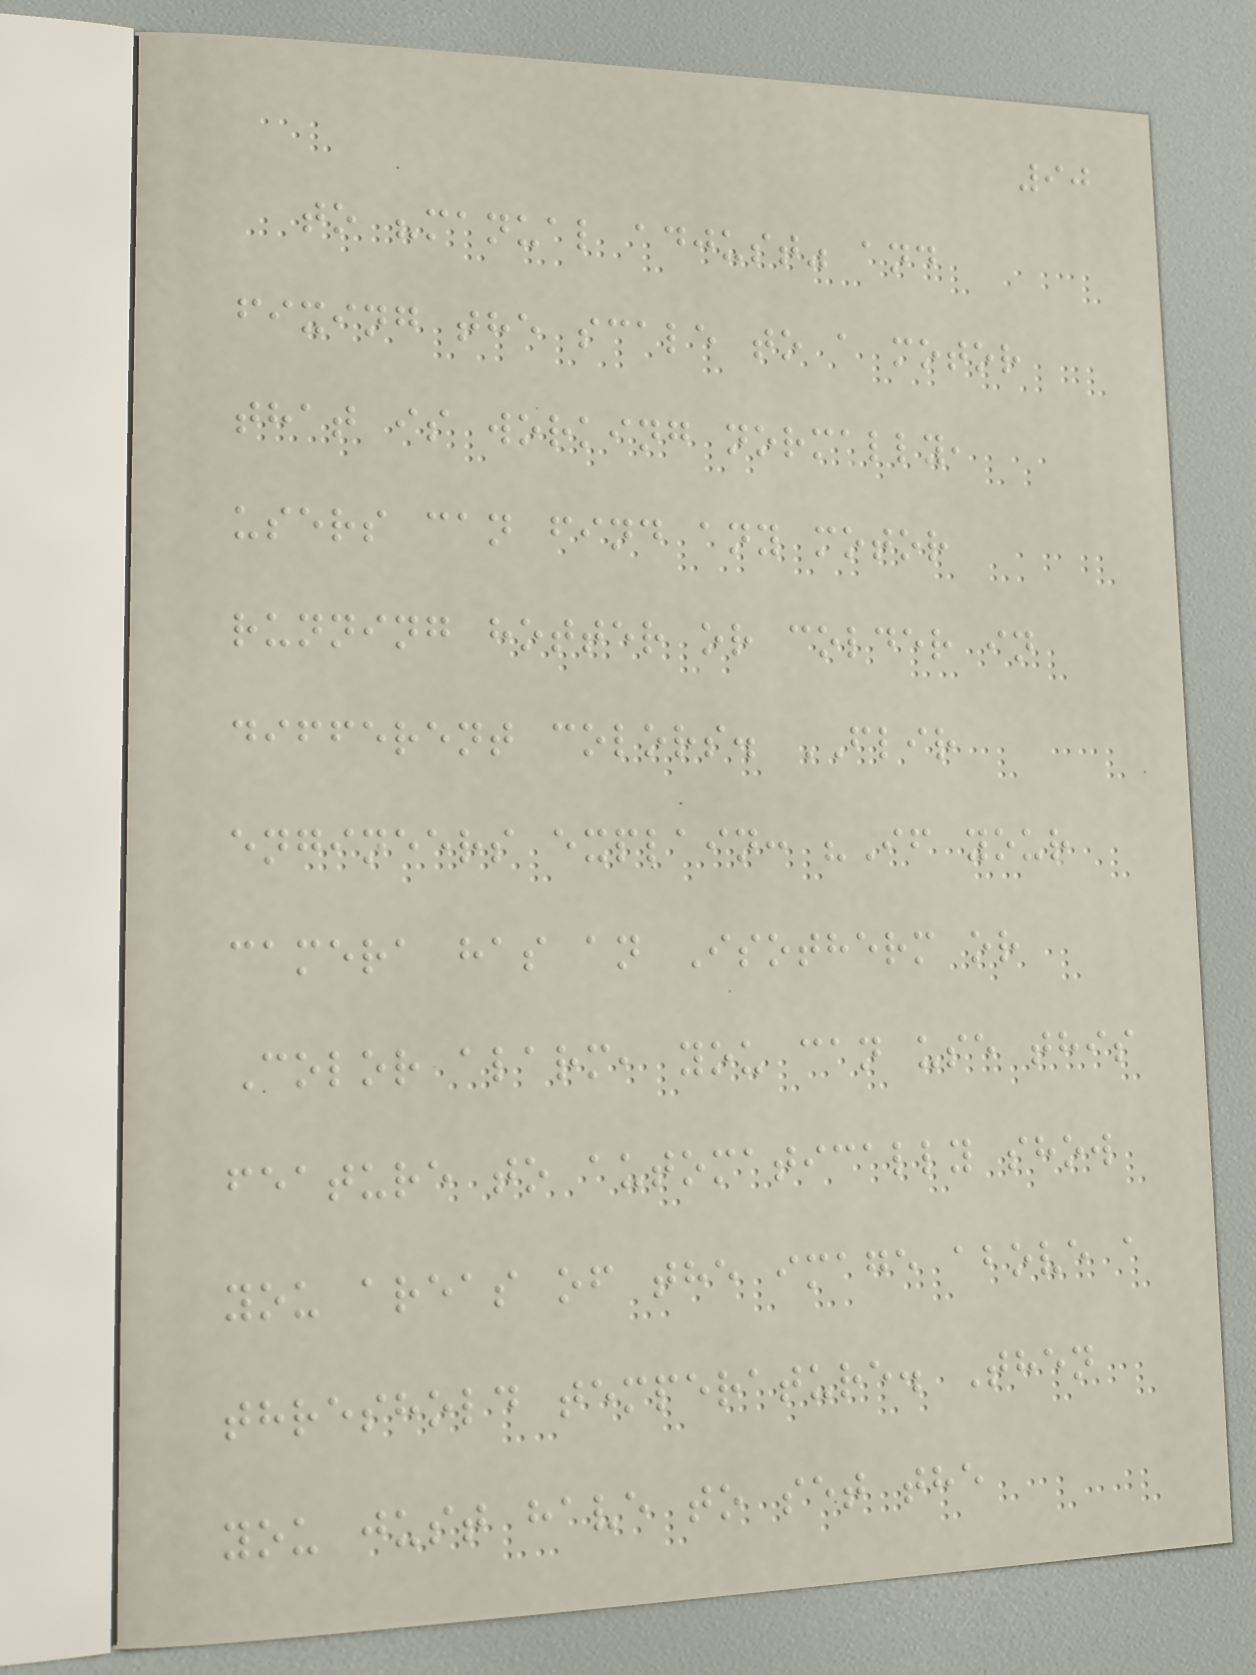90
to "manual adjust" and
fixing the scale to a motor
that is working normally,
users can find any motor
running hotter or colder in
different colors. FLIR
engineers explain: "If your
camera has an Isotherm or
Color alarm, you can use this
feature to automatically show
you areas of the image above a
threshold temperature. Then
you just have to set the
